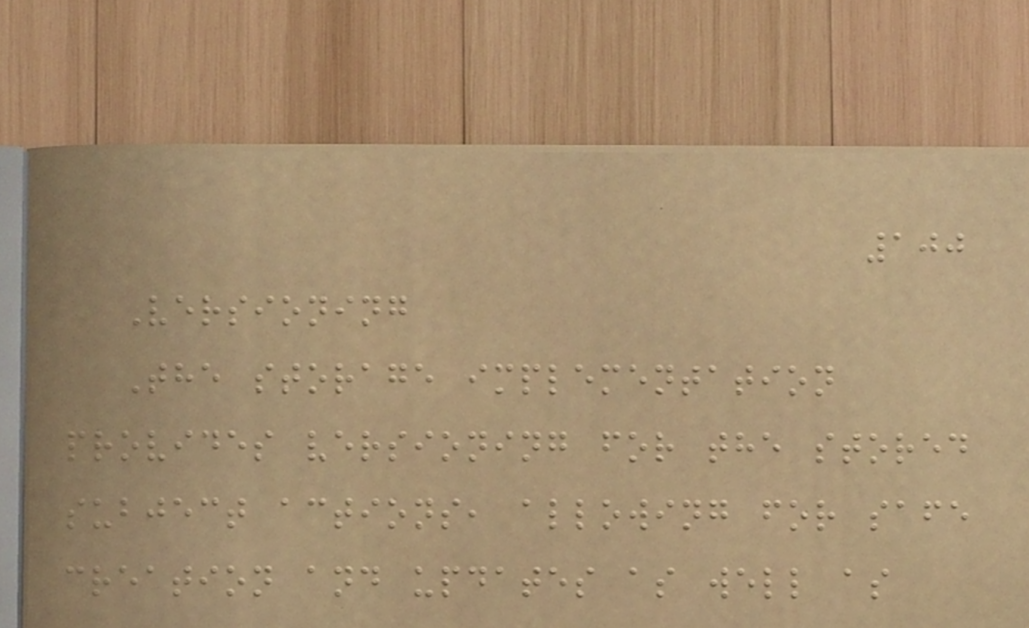100
Versioning
The storage implementation
provides versioning for the stored
subject actions, allowing for safe
creation and updates as well as
